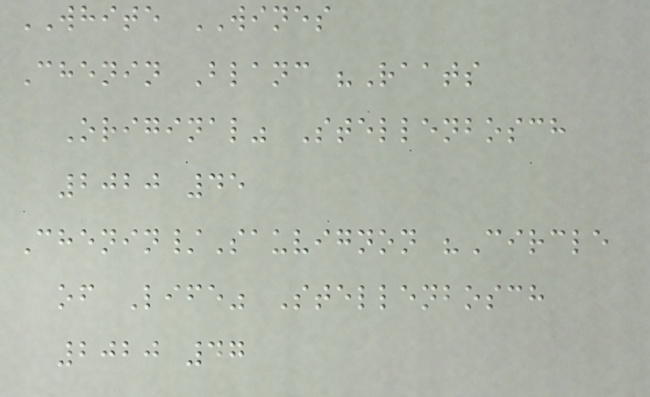WHITE WINES
Chenin Blanc "Raats
Original" Stellenbosch
2020 45
Chenin/Sauvignon "Circle
of Life" Stellenbosch
2020 47
